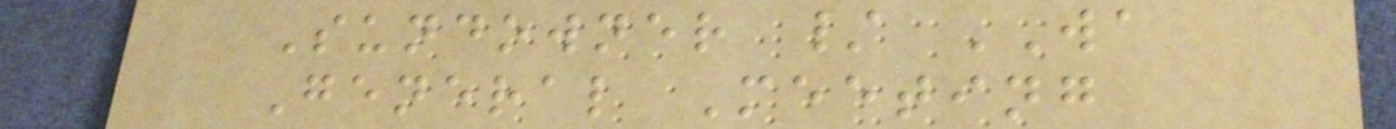Sundowner / WA
General Meeting
